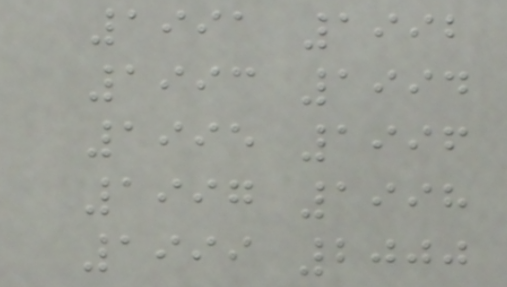1991 1992
1993 1994
1995 1996
1997 1998
1999 2000
